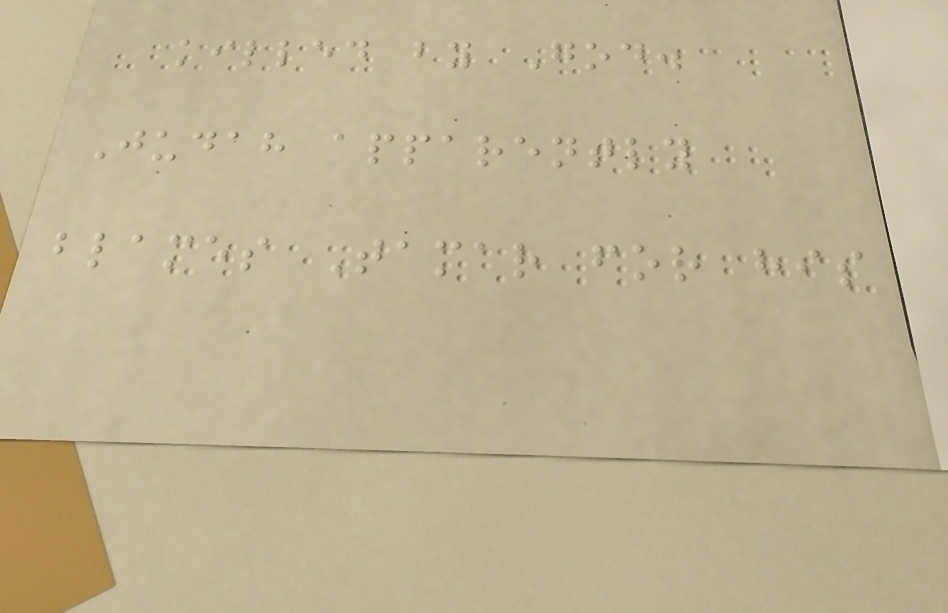killed by God.
Judah apparently
blames Tamar for his
